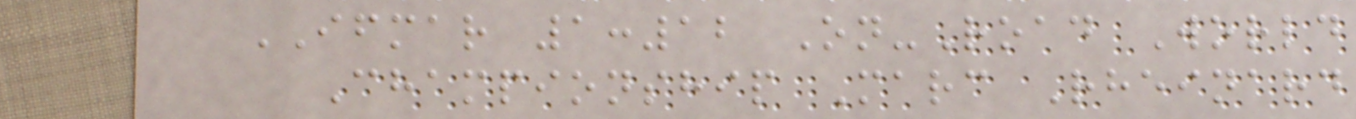IFMAR 1:12 On-Road World
Championship Marc Rheinard
